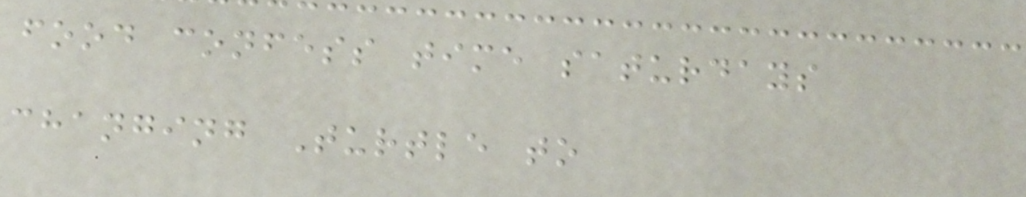food confess time saturdays
changing Turtle to
